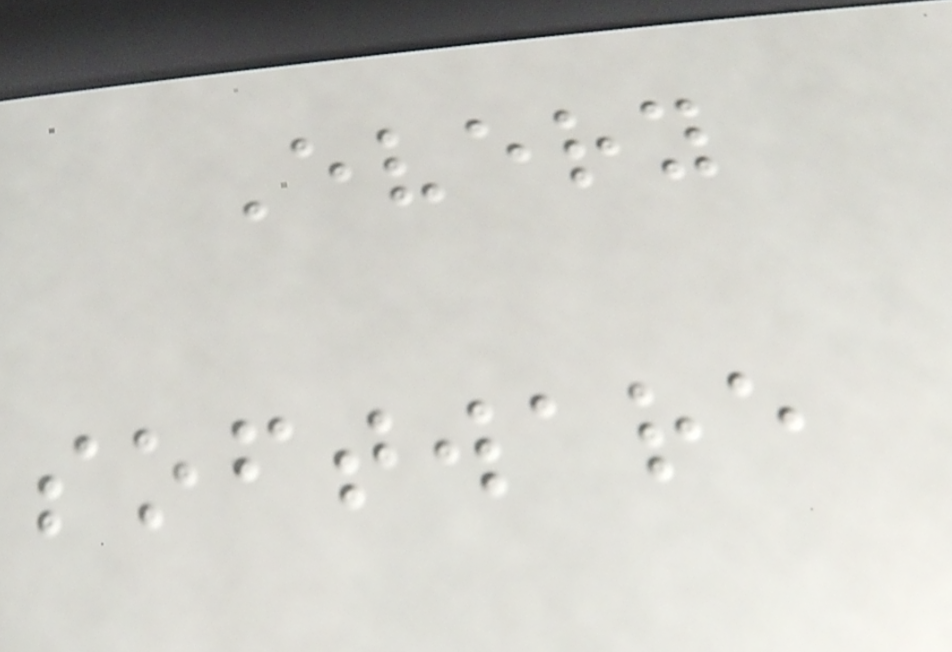Every
software
